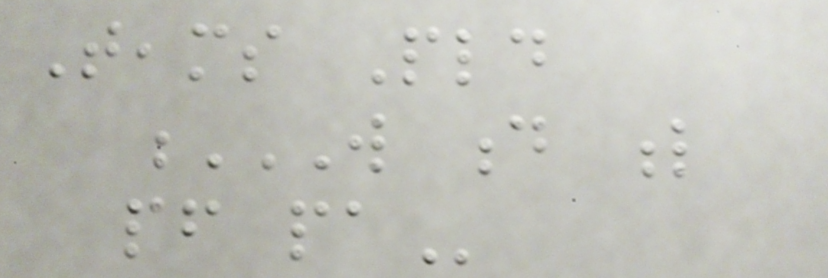Teams Pld
W D L
PF PA
